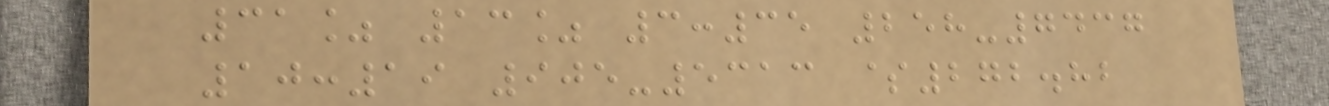31% 13% 3:35 258-7437
10:19 905-5313 $272.82
